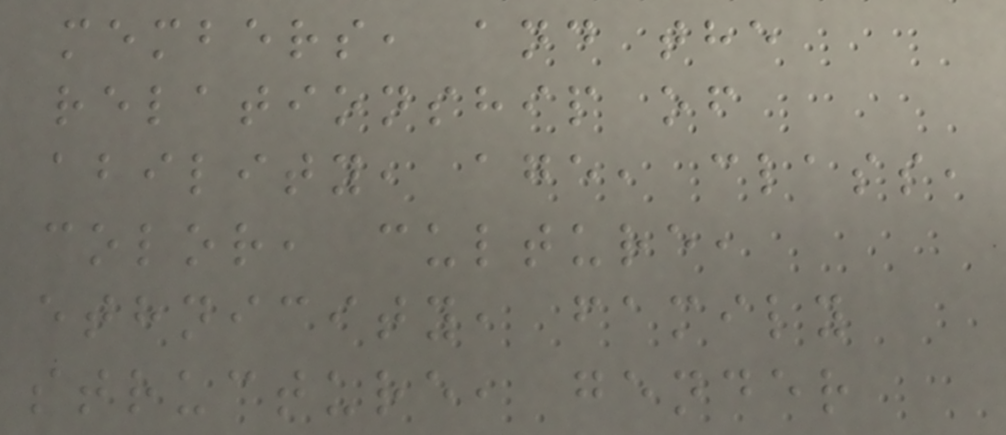members, and the
relationship of
ability, age, class,
color, culture,
ethnicity, family
structure, gender
